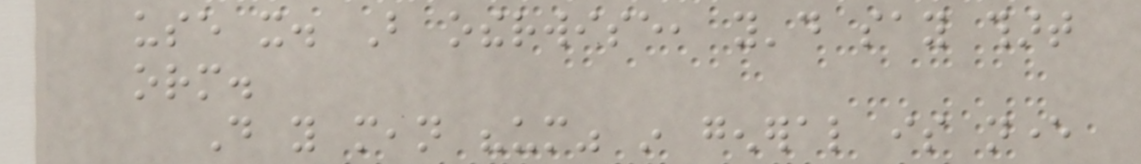use it. But otherwise, you'd say thart
orm.
Do you mean "um" in general is never
